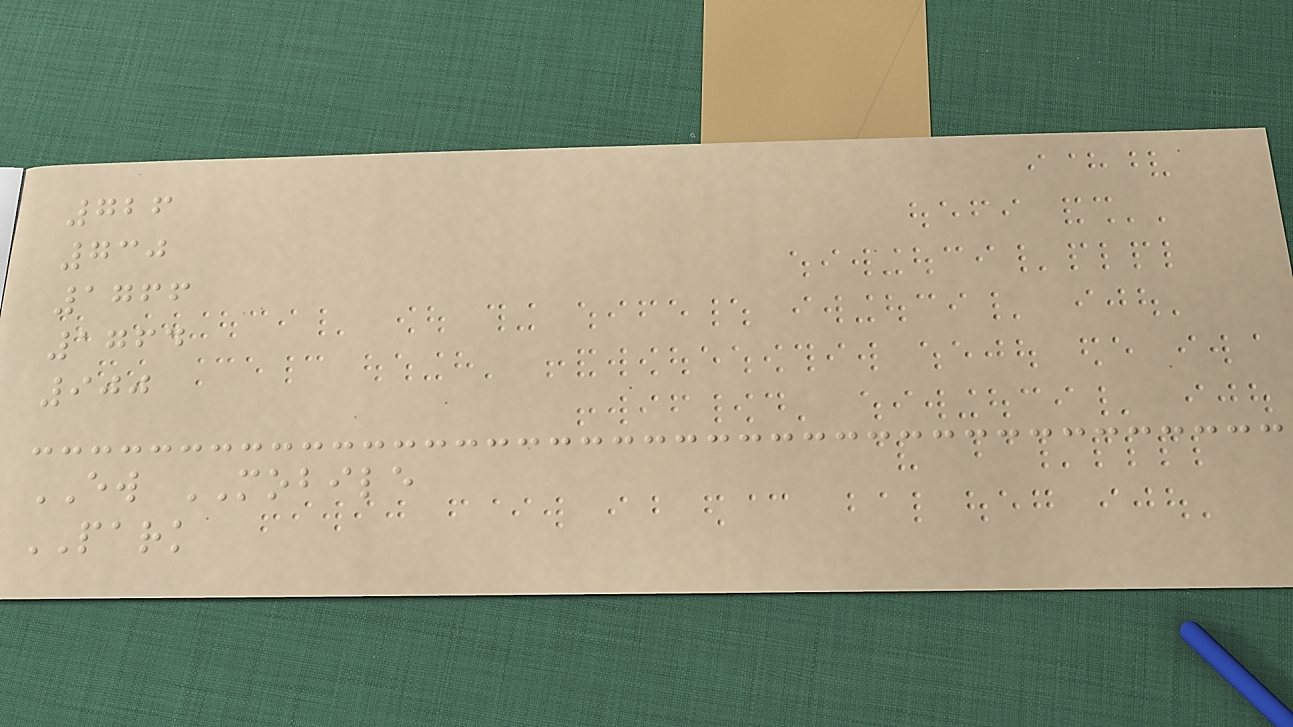726
730
1766
1764
900
EW MOBILE
PARK
